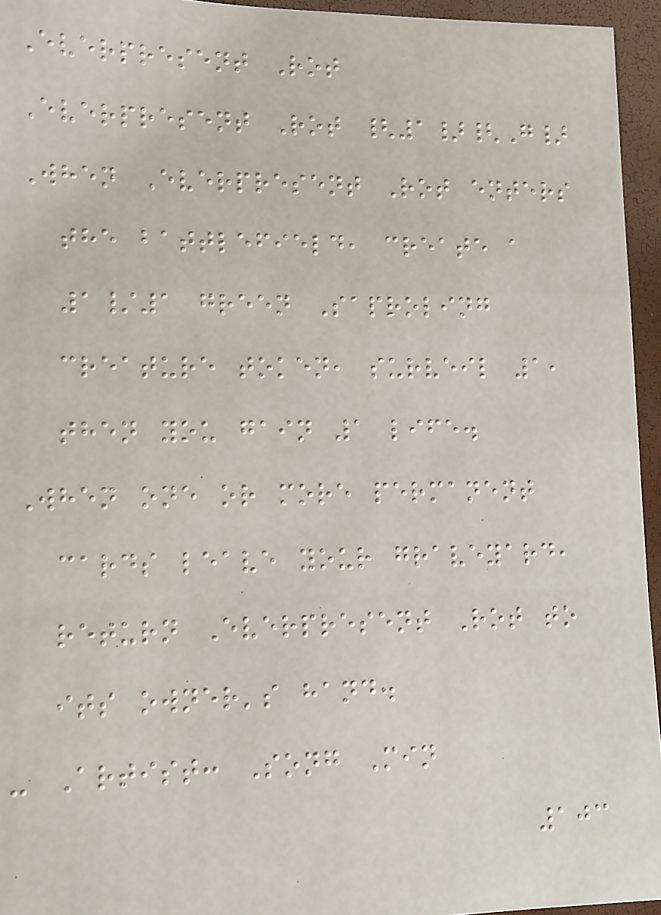Everpresent Rot
Everpresent Rot {1}{G}
When Everpresent Rot enters
the battlefield, create a
1/1 green Saproling
creature token, surveil 1,
then you gain 1 life.
When one or more permanent
cards leave your graveyard,
return Everpresent Rot to
its owner's hand.
- Artist: Song Min
103
